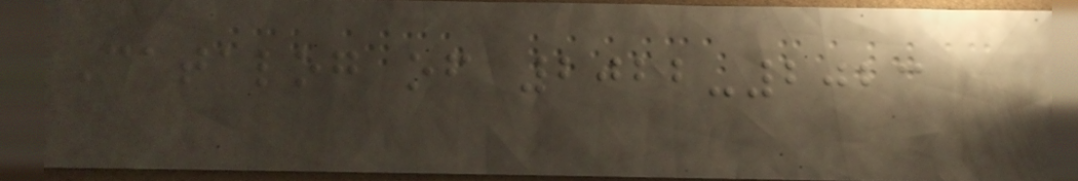Catalog of 2022-2023
